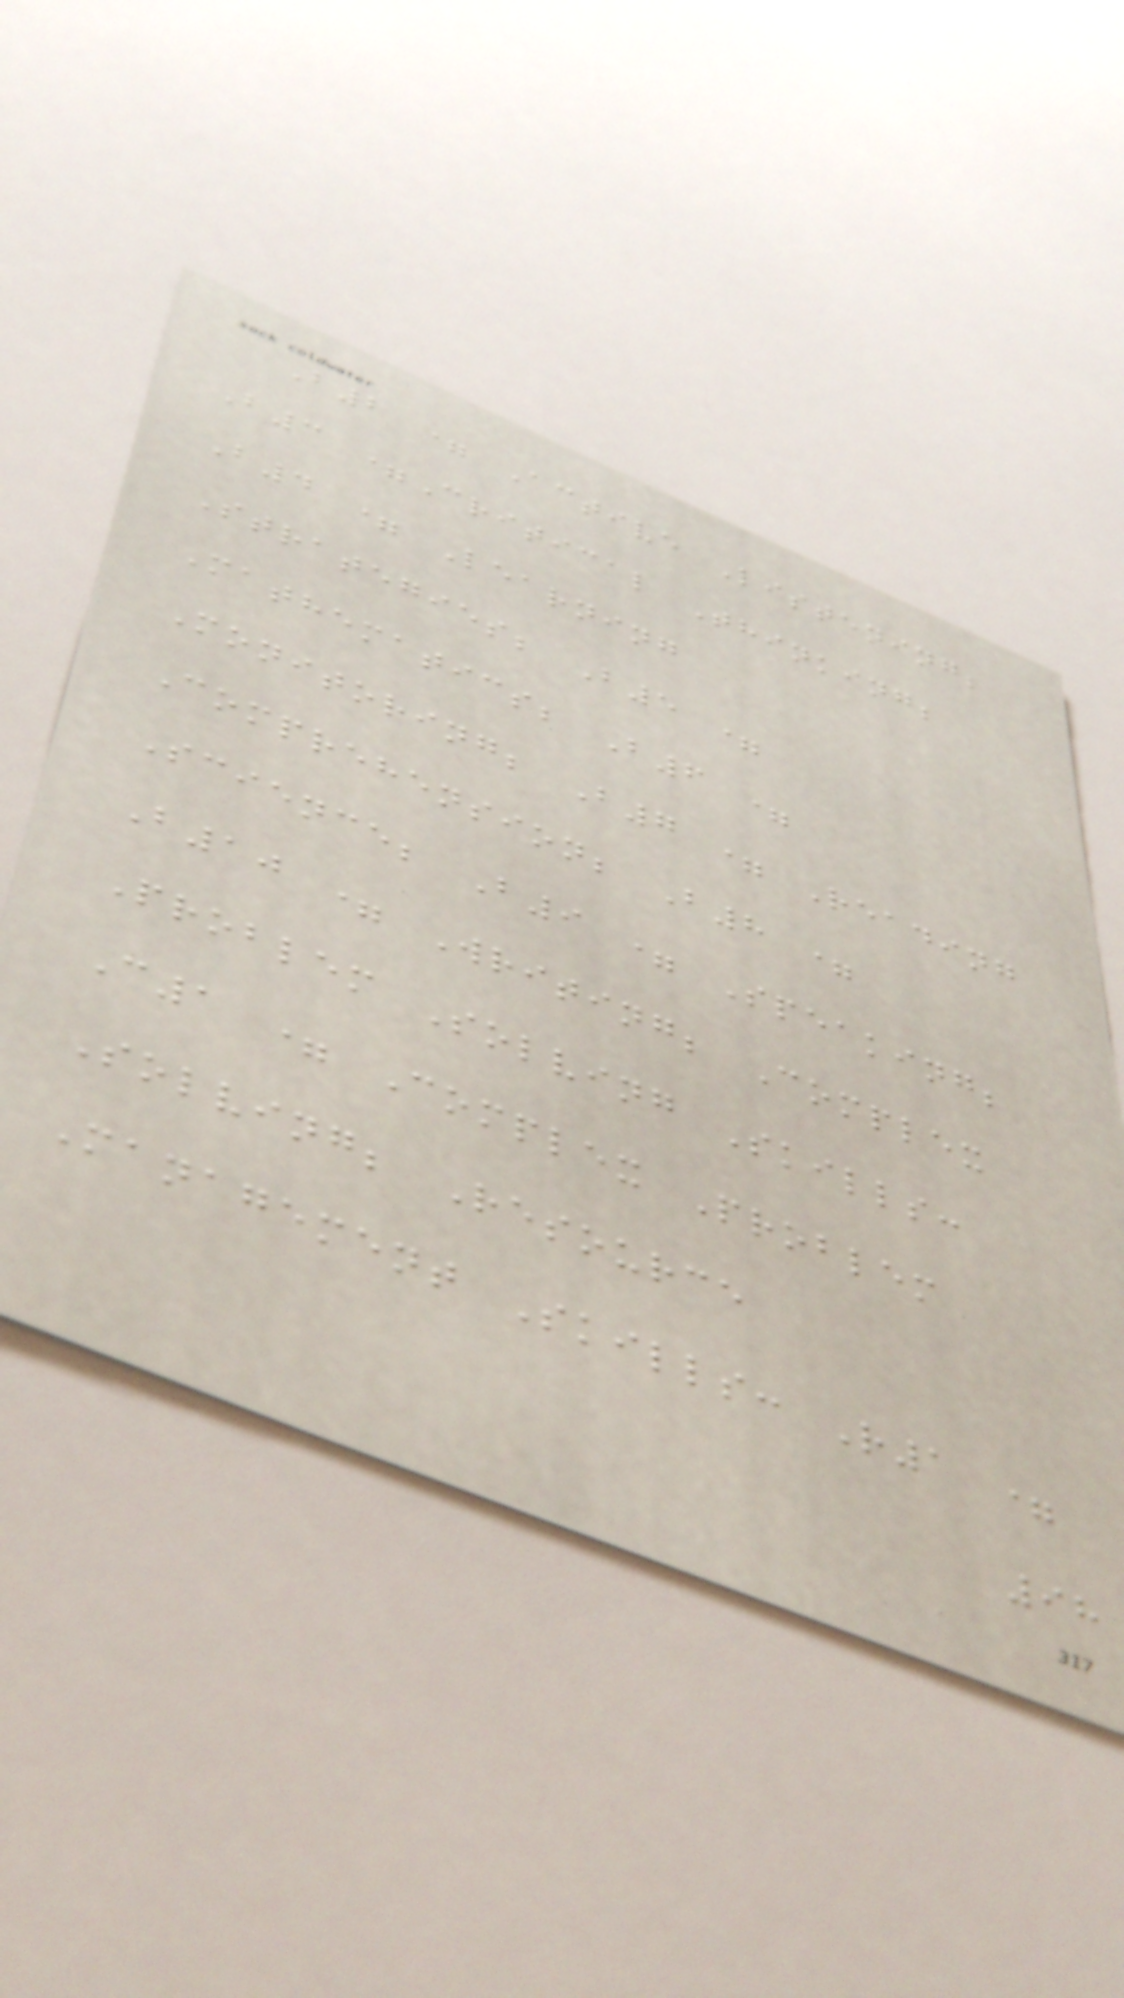B2 = Active Listening;
B3 =Critical Thinking;
B4 = Learning
Strategies; B5 =
Mathematics; B6 =
Monitoring; B7 = Reading
Comprehension; B8 =
Science; B9 = Speaking;
B10 = Writing; Complex
Problem Solving Skills:
C1 = Complex Problem
Solving; Resource
Management Skills: R1 =
98
